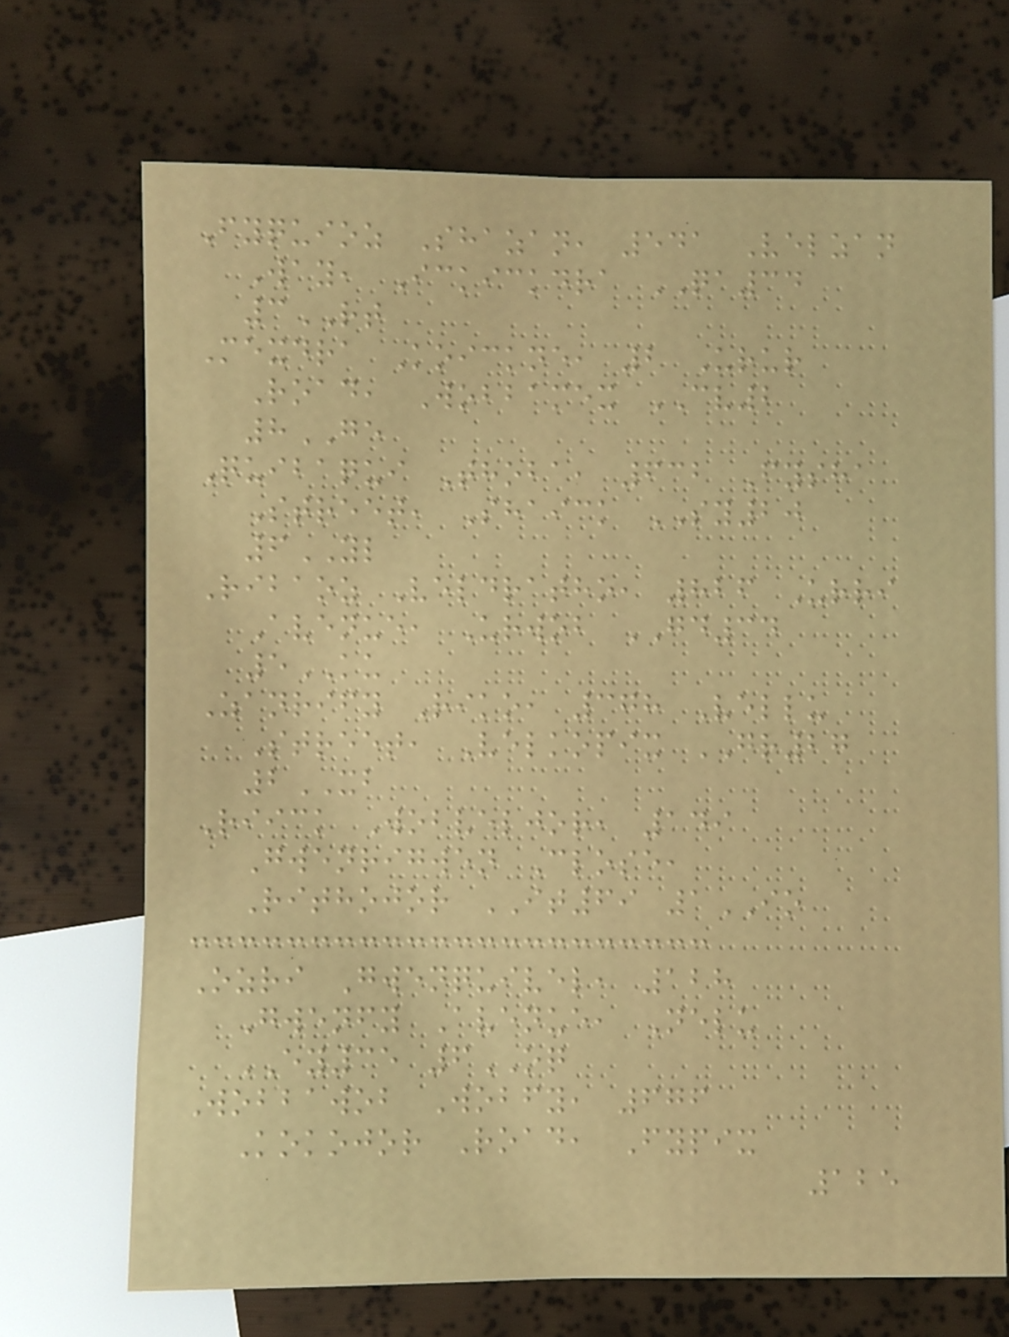Fyquioz Shazan, 541 Velzan
Way, Ickickdra QA34
3RT
Mexdra Koickne, 2 Urur
Road, Wobbamex CV2
8GE
Quibaqui Thoba, 632 Fysha
Street, Shaick SY20
6YL
Ribaoz Veldratho, 826 Urri
Avenue, Urwob GD34
5KU
Zanrify Riko, 378 Vellu
Street, Velkopix GR27
2XB
Riick Wobveljor, 149
Gwenrigwen Close,
Rithojor IT69 1IO
Ozri Gwenquivel, 128
Gwenfy Avenue, Nelu
EY35 6OQ
Wobbawob Wobfy, 676
Kokojor Road, Fypix
125
